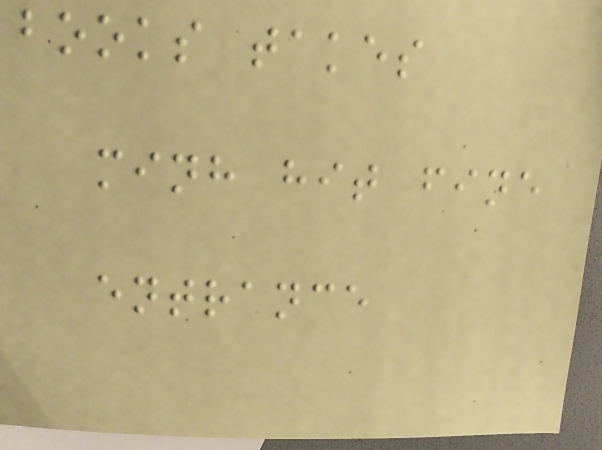books takes
minh hit fine
entrance
